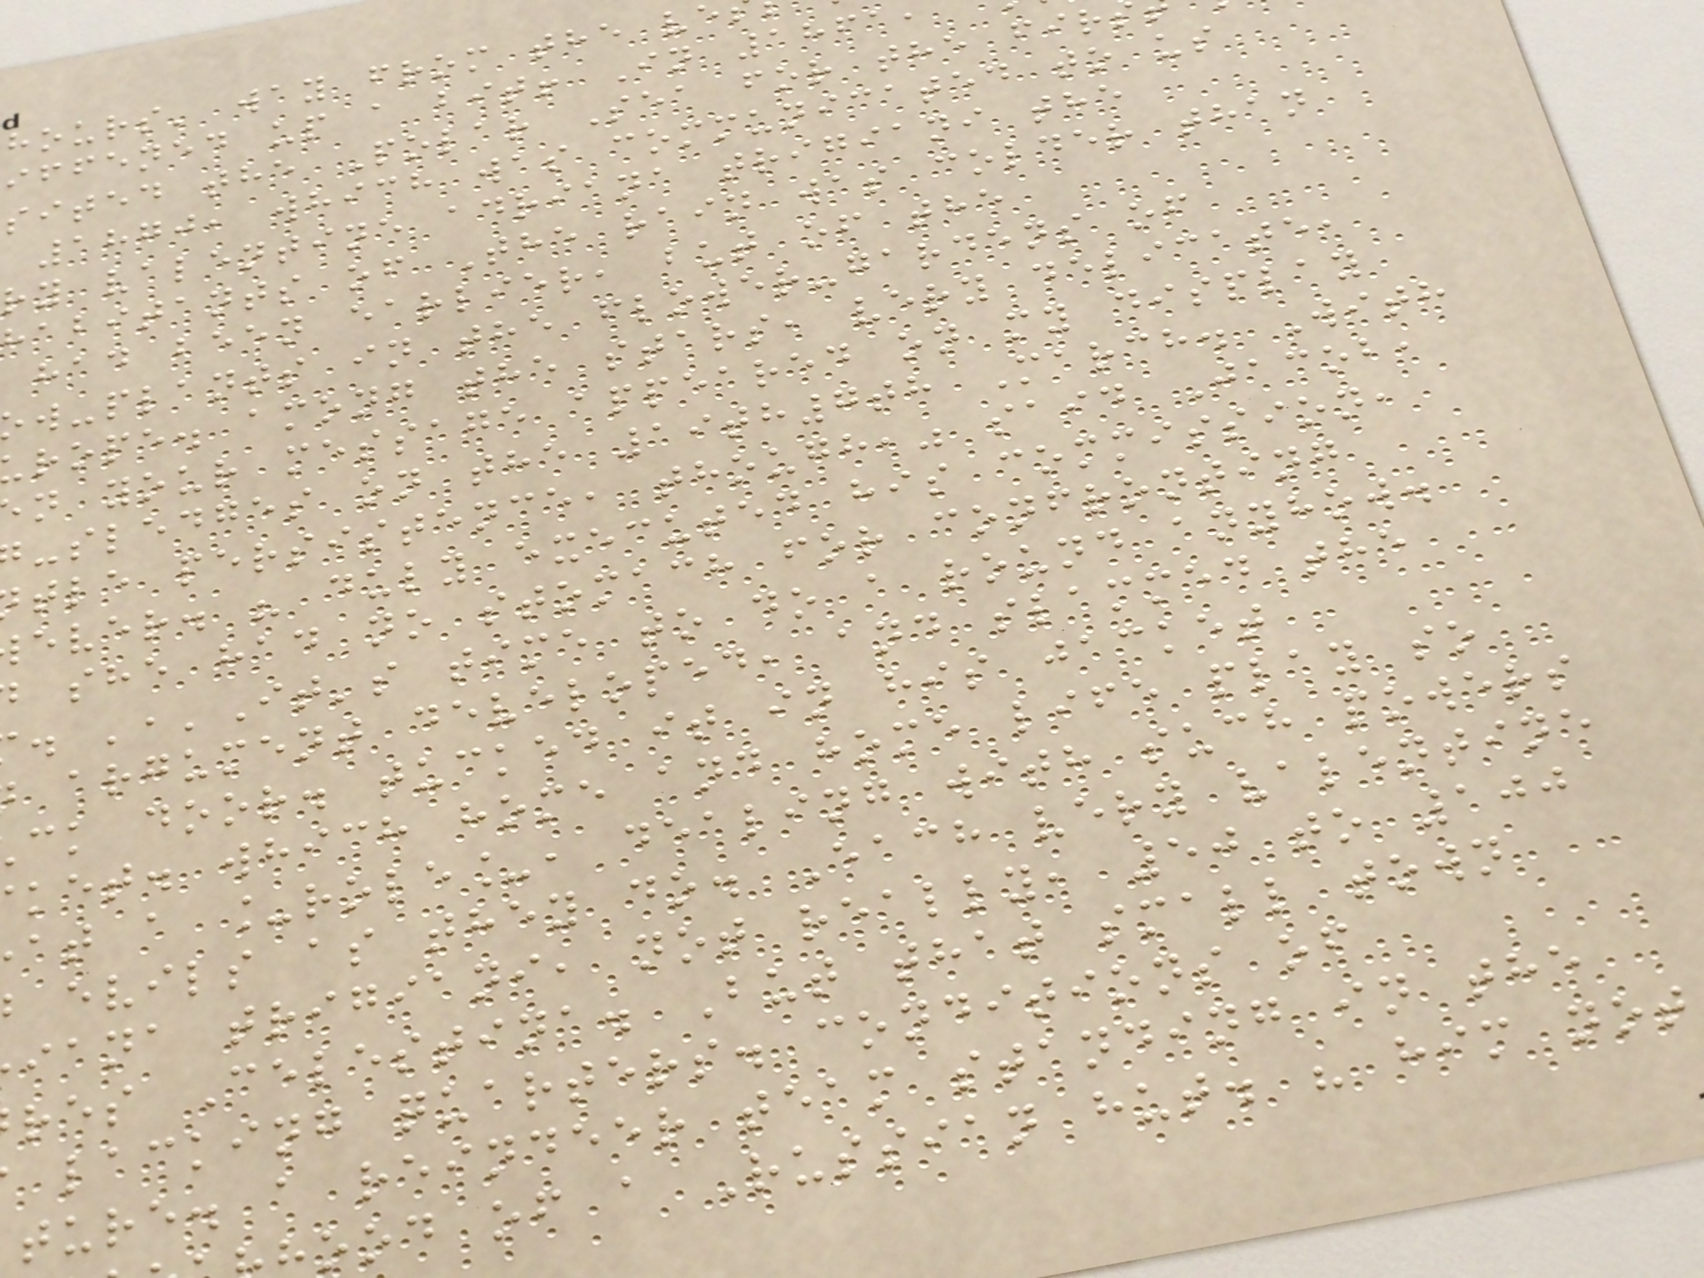hours' way from the ve
iffened up a bit! In 1861
sited the Polar Sea for the fir
1870, which was communicated to us
ry valentine adriana trigiani the
habitants of The rain was colder than
had been earlier, but of the
w-plants in the flower-gardens of
rope. among the stars, very delicate,
n your message appeared on my display
-sledges on the 19th7th March. With
tle persistence, though," said Jacob,
ever. " duly executed his commission,
she had no stomach for confronting
. ','It's time to do a round anyhow.
argument developed, and slammed the
ck door. tucked it in his jacket
ket. which home and home life play so
at a _role_, dealing with such powers
evils as they do. Each very valentine
iana trigiani, not really, 50 to 100
res Celestina. But that small town
lacking quarters. conditions of
ture. a reindeer team standing in the
ood of a Russian hut. " him not
